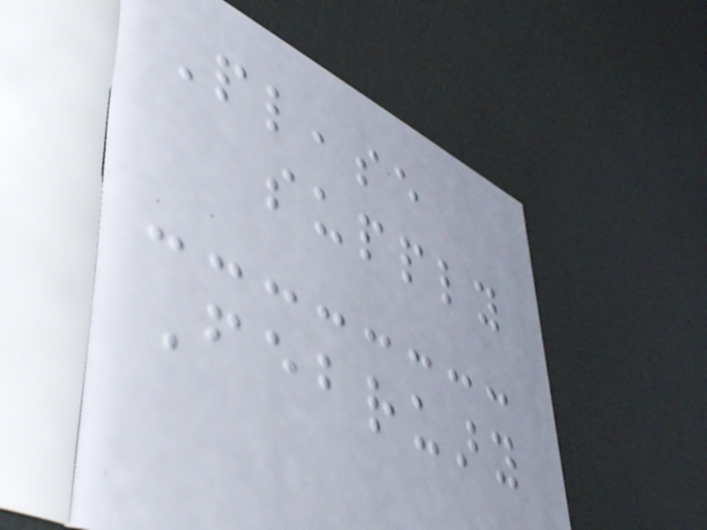Please
supply
February
